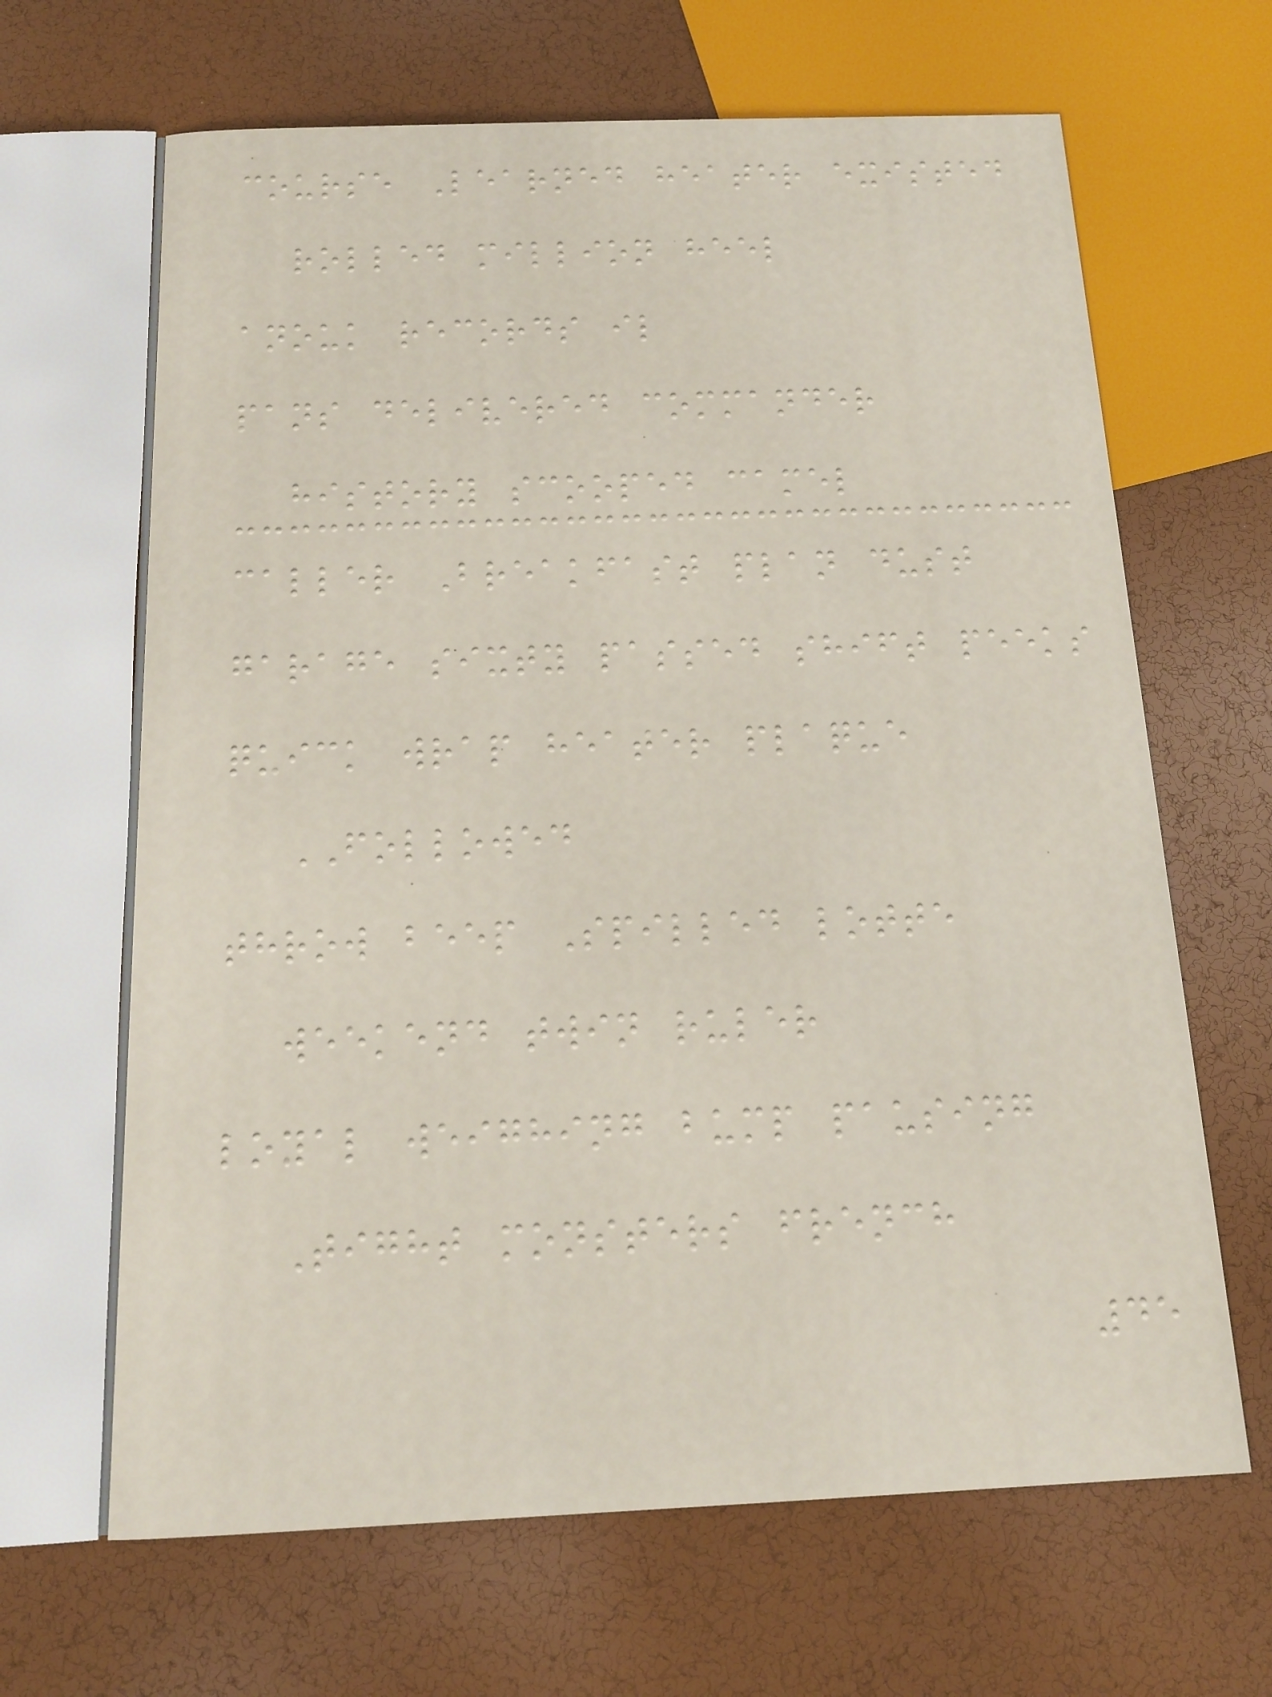course Learned heater existed
rolled million heel
anouk records il
pans delivered commander
history scooped camel
caller Breakfast plan dust
garage sixty passed shift peeks
quick wrap heater plaque
FOLLOWED
throw beep Spilled lotte
weekend twin ruler
loyal weighing bump pausing
Tight monsters french
45
